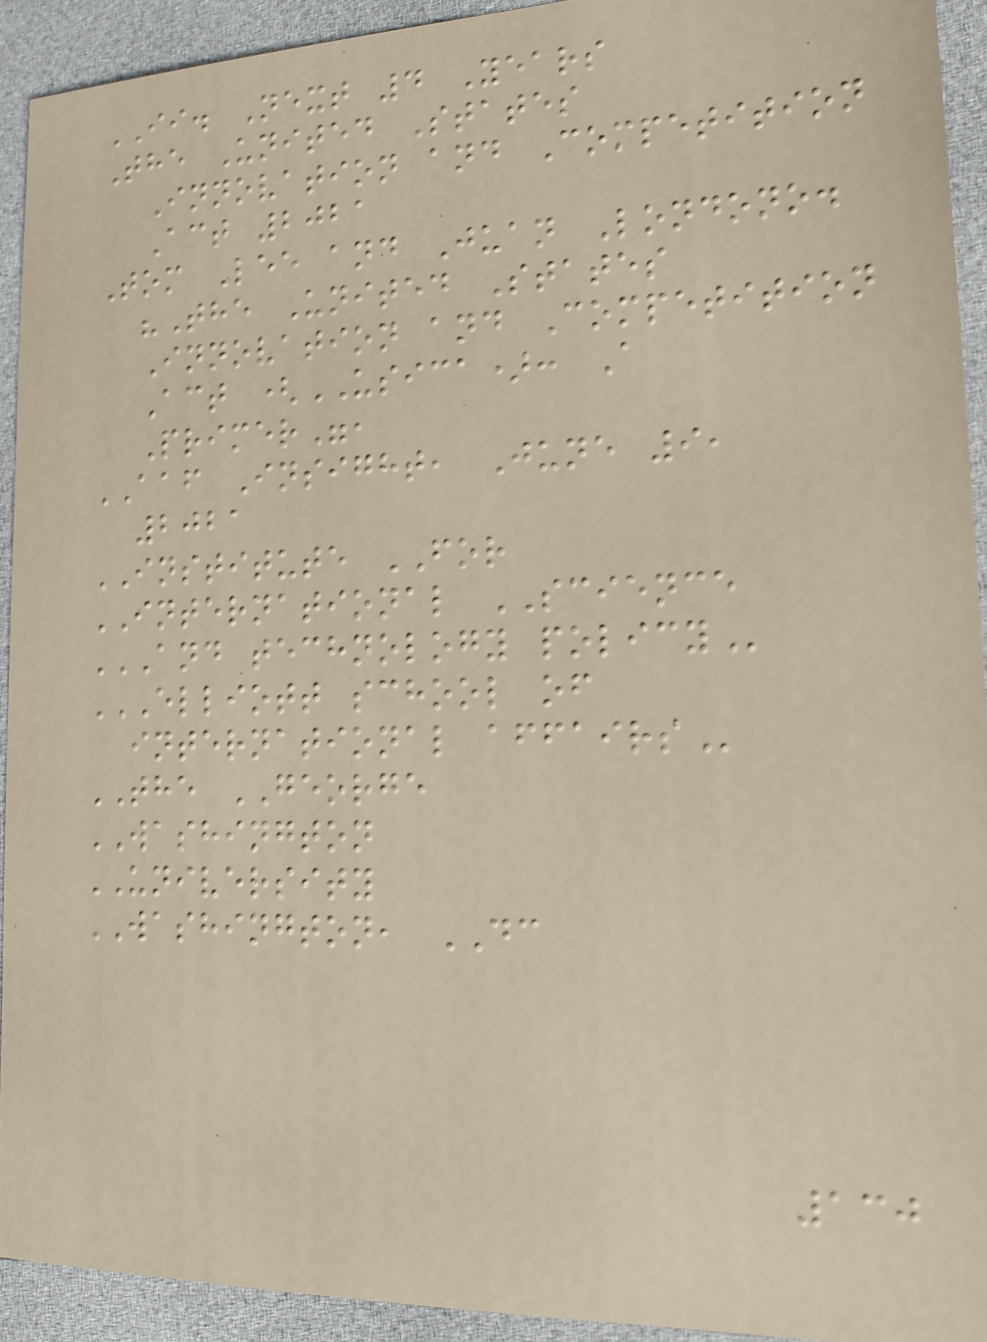II. Next 4 Years
The United States
Innovation and Competition
Act 2021
Tom Lee and Juan Londono.
"The United States
Innovation and Competition
Act (USICA): A
Primer",
AAF Insight, June 9,
2021
INSTITUTE FOR
INTERNATIONAL SCIENCE
AND TECHNOLOGY POLICY
ELLIOTT SCHOOL OF
INTERNATIONAL AFFAIRS
THE GEORGE
WASHINGTON
UNIVERSITY
WASHINGTON, DC
130
